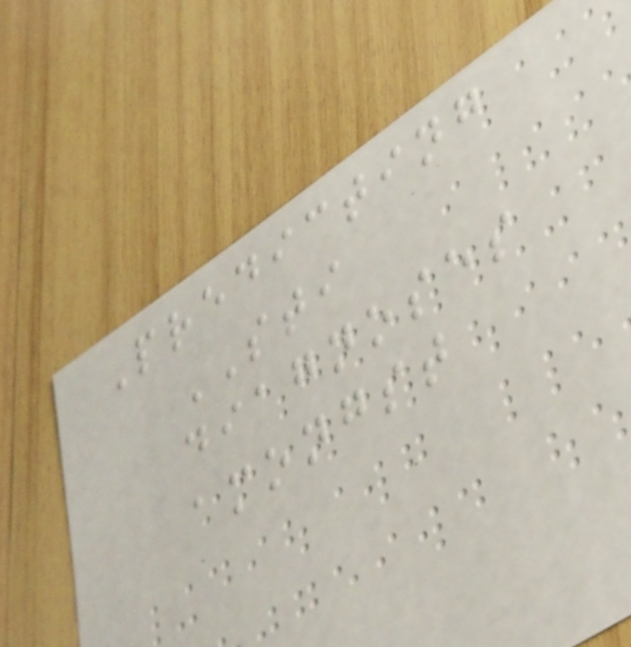Predicting
STI
diagnoses
amongst
